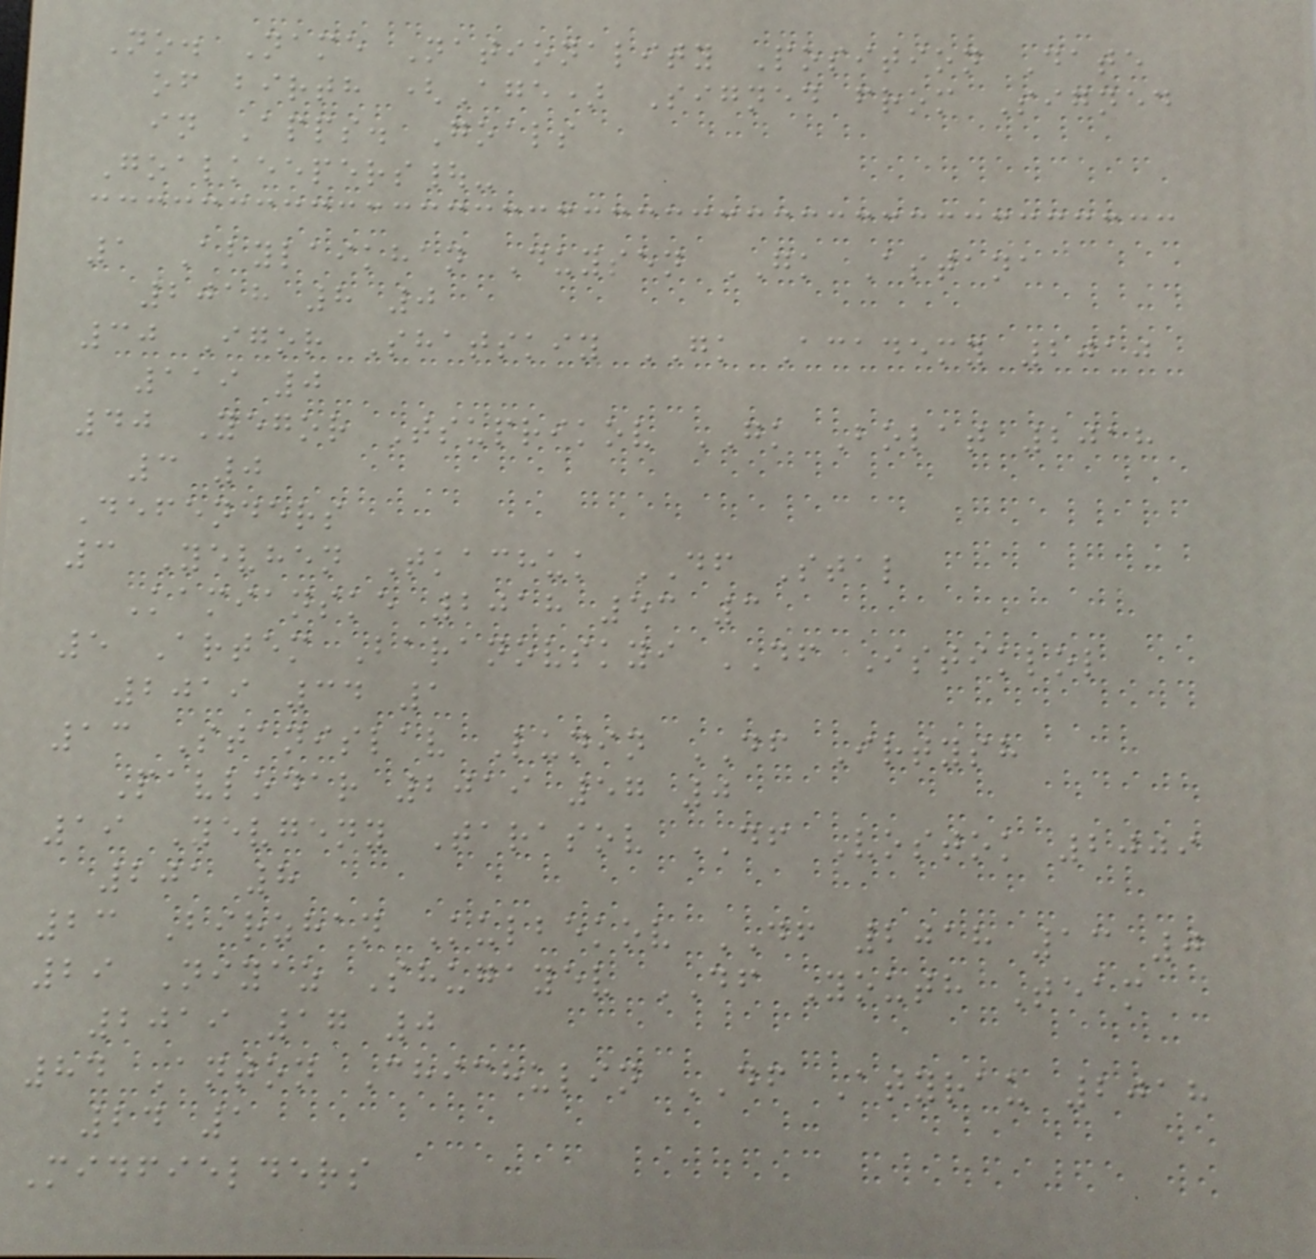No. Name Nationality Position Date
of birth (Age) Signed from Signed
in Apps. Goals
Goalkeepers|-
1 Abylaikhan Duysen GK Astana
2018 8 0
30 Igor Shatskiy GK Academy 2010
119 0
40 Yegor Tsuprikov GK Bolat 2018
3 0
Defenders
3 Yevhen Tkachuk DF Stal
Kamianske 2018 53 3
5 Artem Baranovskyi DF Istiklol
2019 34 1
13 Stanislav Lunin DF Irtysh
Pavlodar 2019 57 0
19 Yevgeny Tarasov DF Vostok 2009
201 8
23 Birzhan Kulbekov DF 2018 13 0
29 Niyaz Shugayev DF Youth Team
2019 17 0
84 Anton Chichulin DF Atyrau 2018
24 1
Midfielders
